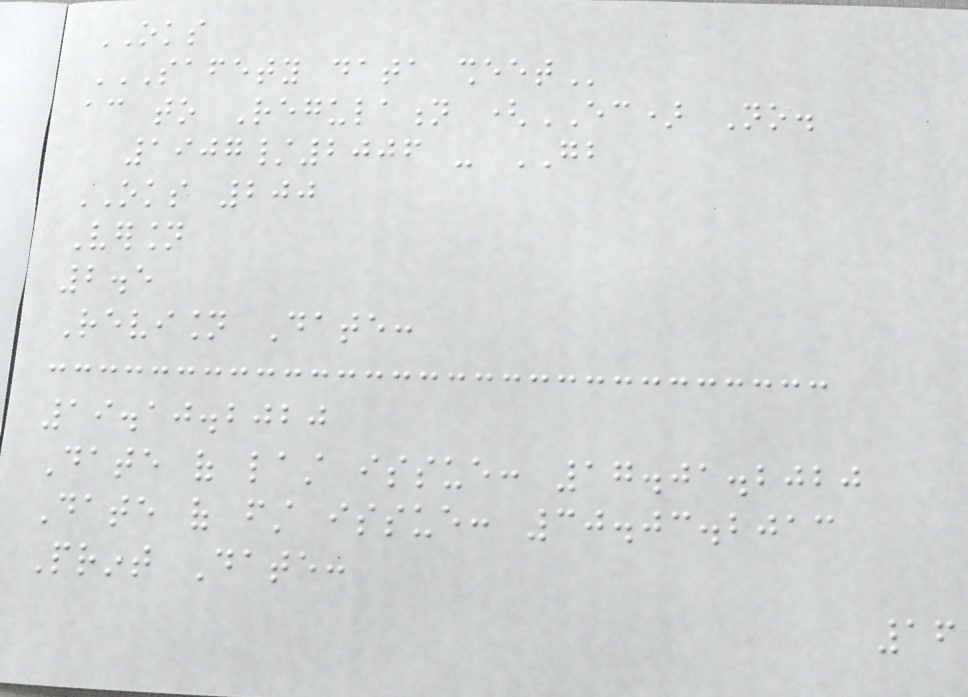OKS
SAFETY DATA SHEET
according to Regulation (EC) No.
1907/2006 - GB
OKS 200
Version
2.5
Revision Date:
19.10.2020
Date of last issue: 17.01.2020
Date of first issue: 30.03.2013
Print Date:
16
